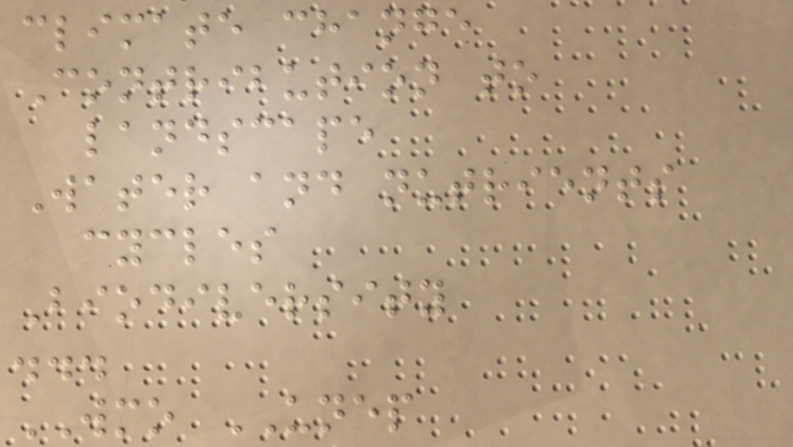climate change
Contribution to
landscape
Water and nutrients
cycles
Biodiversity
...
WMO UNEP
